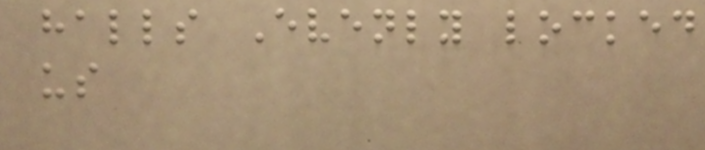halls Evenly locked
us
